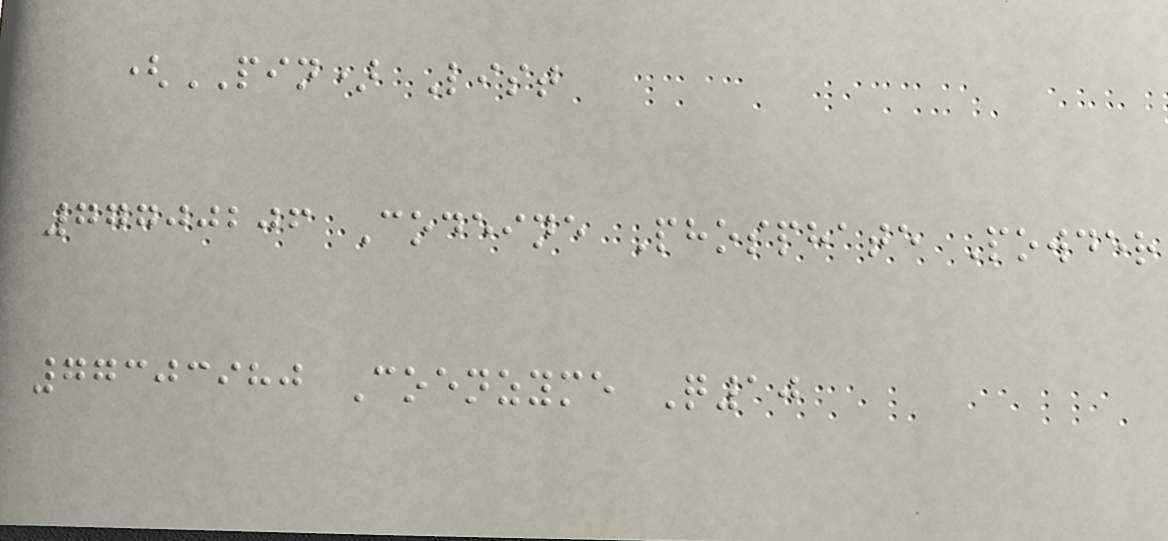(PIN) List
77700206 Codeine Phosphate Powder
77303980 Coenzyme Q10
